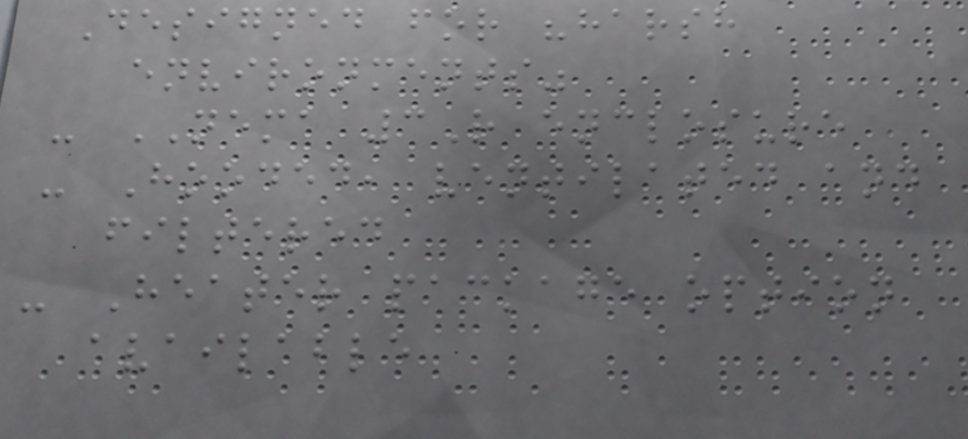Designed for "harsh
environments"
- NEMA 3R enclosure
- Hooded, ventilated and
filtered
- Heater package option
available
